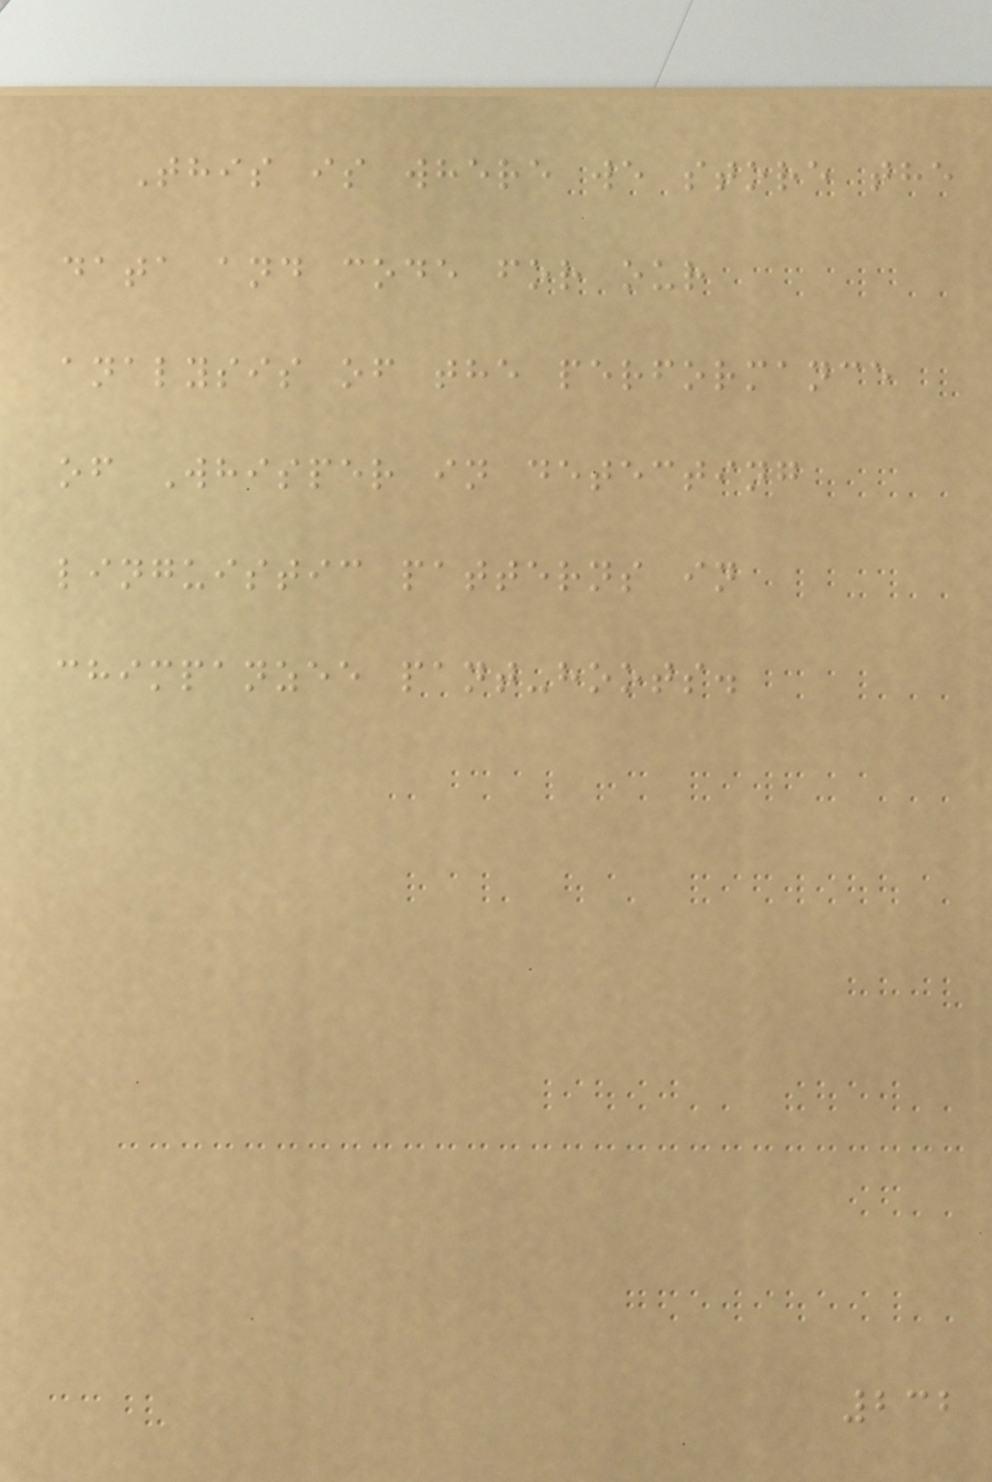This is where we store the
data and code for our
analysis of the performance
of Whisper in detecting
linguistic patterns in
chimpanzee pant-hoots.
232
